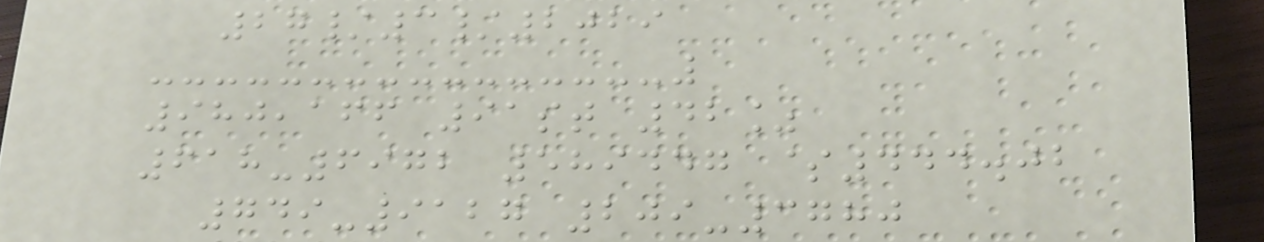27/3/2029
980,166 91st 42%
618-6972 589447 $444.02
749-9127 209-3780
